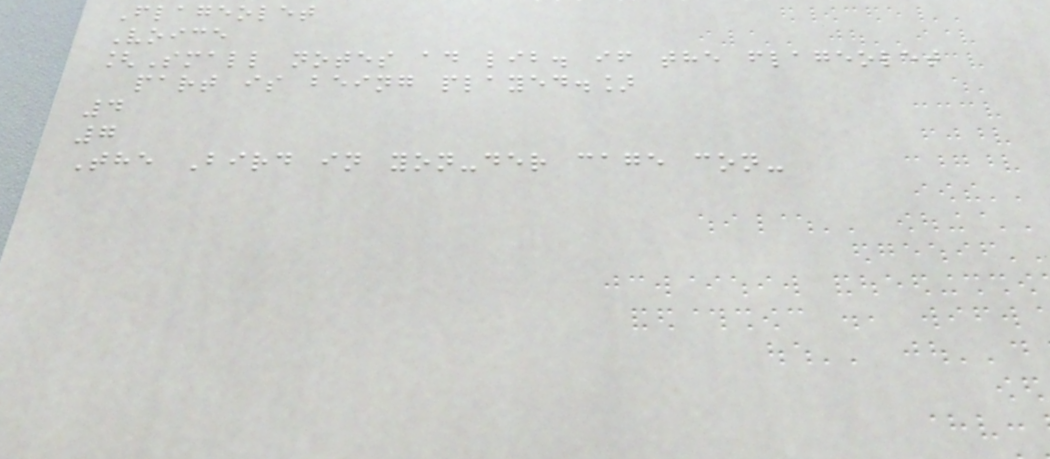Flageolet
Voice
[Small notes ad lib. if the flageolet
part is being played.]
4
7
The Bird in yon-der cage con-
